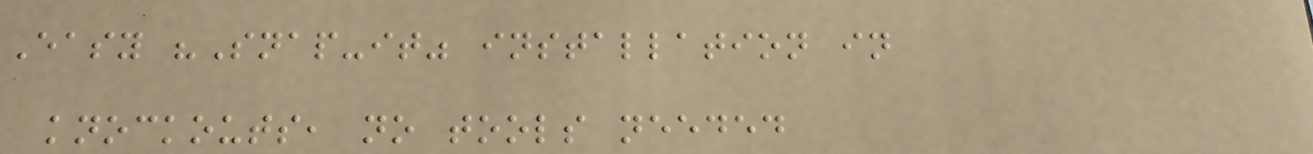Easy "Snap-it" installation in
knockouts, no tools needed
